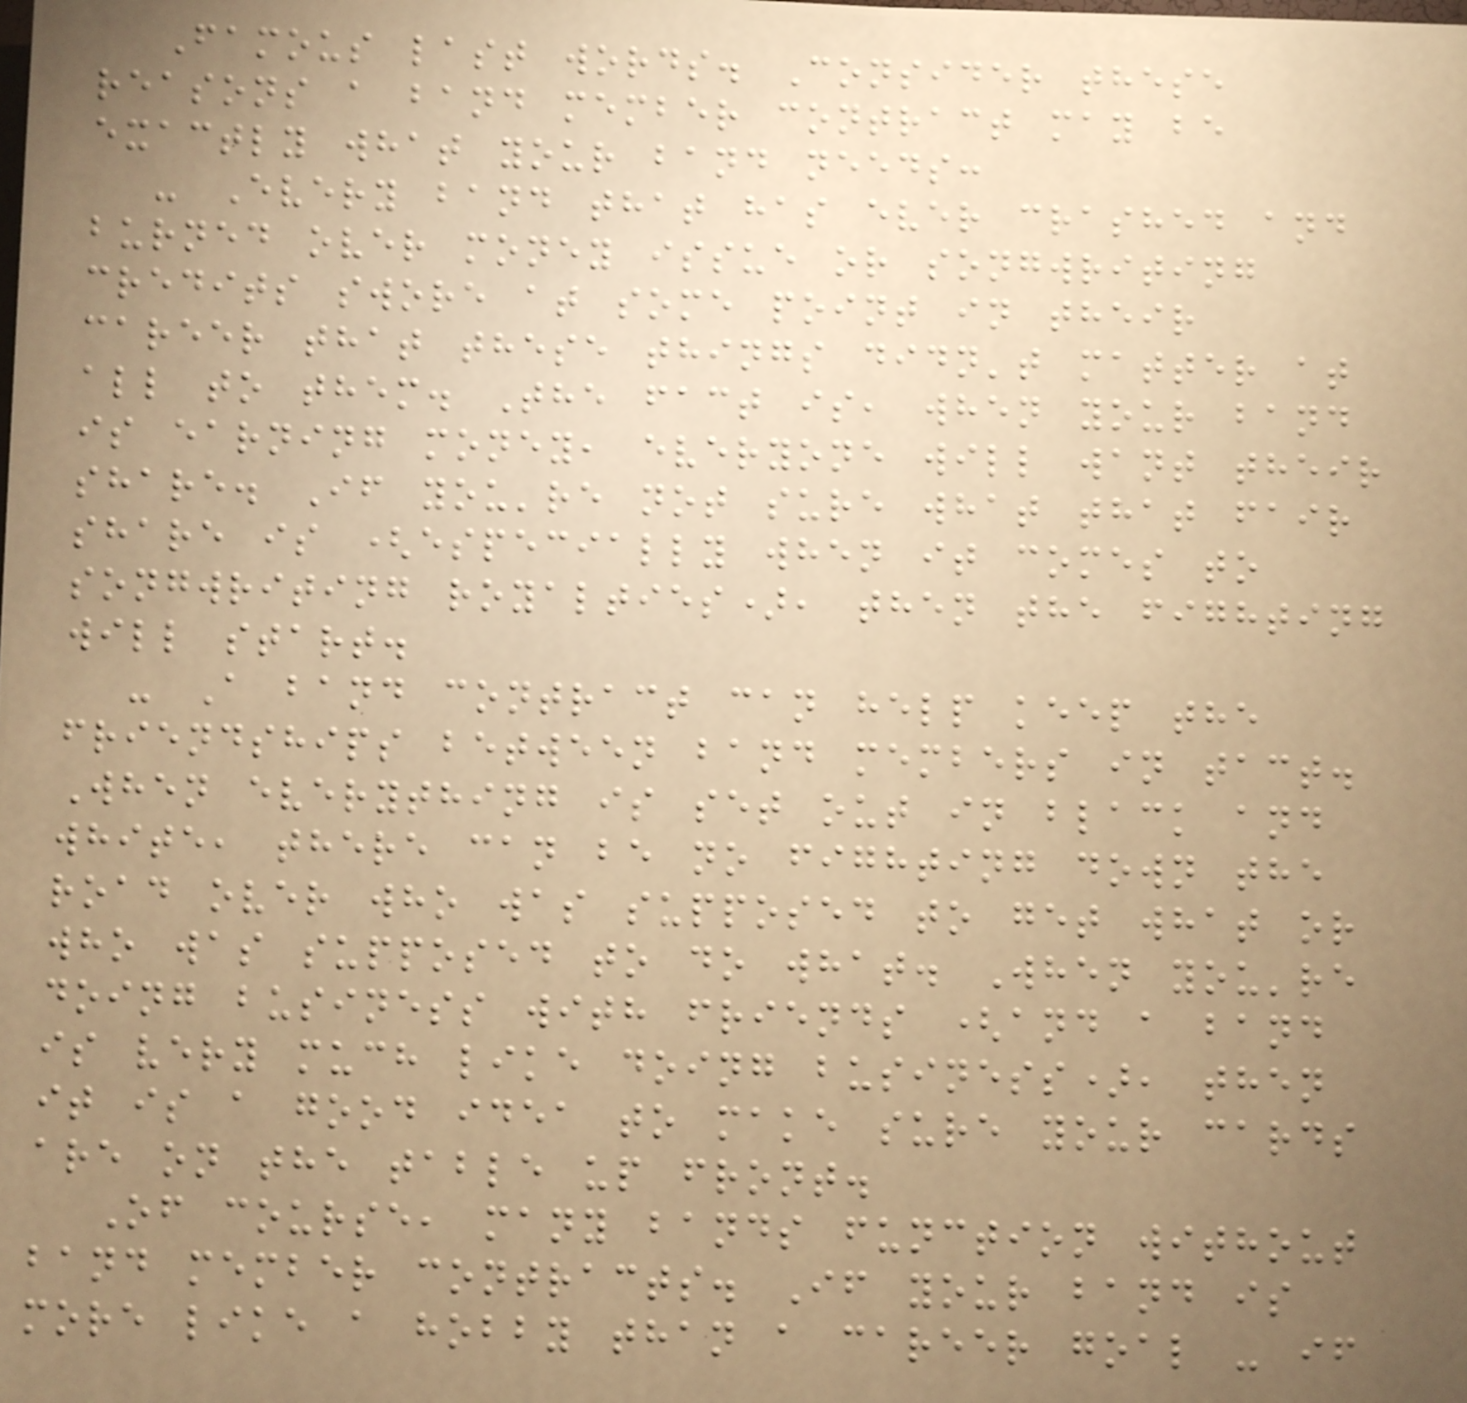Famous last words. Consider these
reasons a band member contract may be
exactly what your band needs:
- Every band that has ever crashed and
burned over money issue or songwriting
credits swore at some point in their
career that these things didn't matter at
all to them. The fact is, when your band
is earning money, everyone will want their
share. If you're not sure what that fair
share is (especially when it comes to
songwriting royalties), then the fighting
will start.
- A band contract can help keep the
friendships between band members in tact.
When everything is set out in black and
white, there can be no fighting down the
road over who was supposed to get what or
who was supposed to do what. When you're
doing business with friends (and a band
is very much like doing business), then
it is a good idea to make sure your cards
are on the table up front.
Of course, many bands function without
band member contracts. If your band is
more like a hobby than a career goal - if
